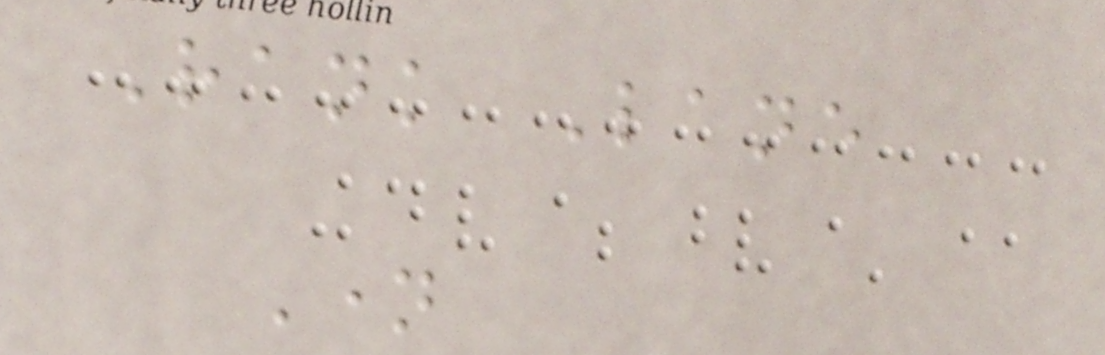Rank Lane
Name
